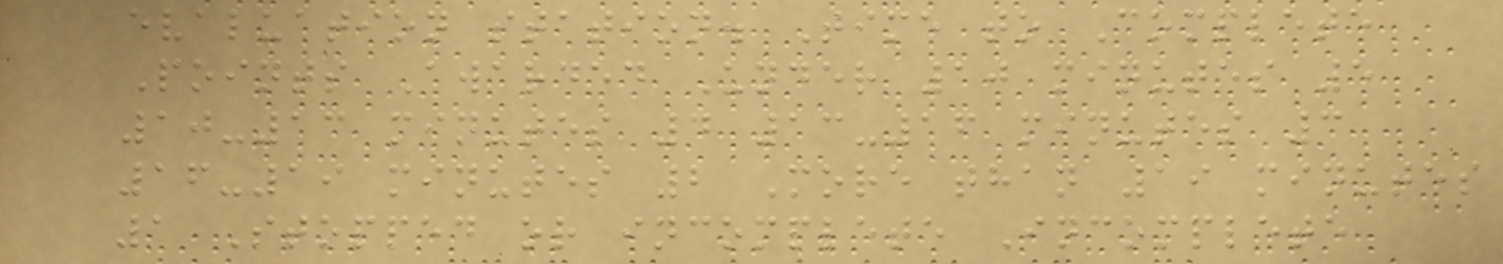evaluation station. Time to Complete
Points Awarded Under 10 minutes 5
10-13 minutes 4 13-16 minutes 3
16-19 minutes 2 More than 19 minutes
1 Stopped or incomplete Incomplete
